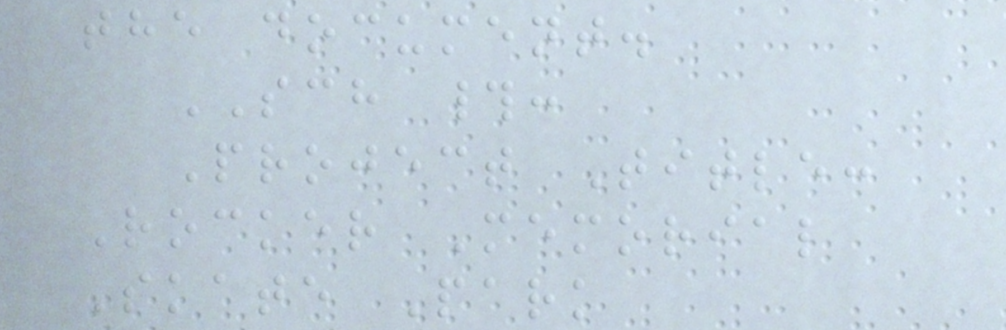the document.
SCH #:
Project Title:
Rocker Memorial
Skate Park
